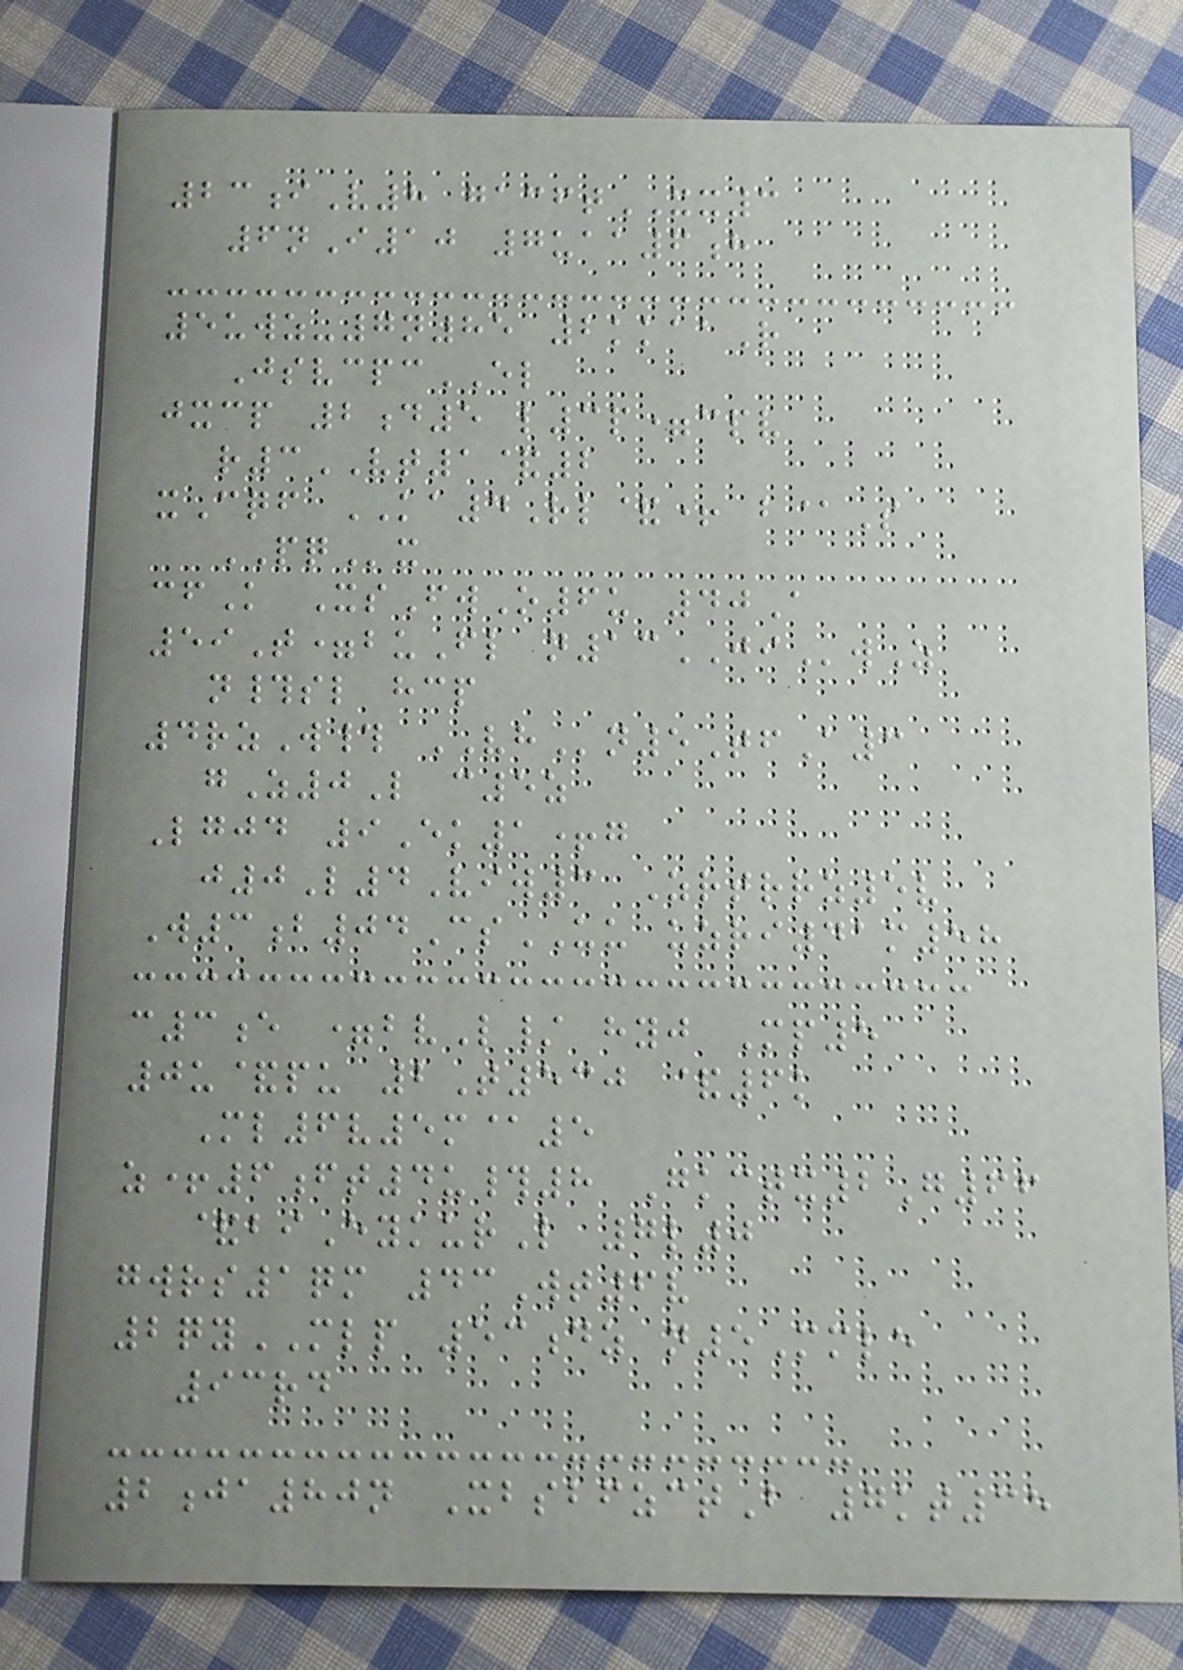23iV8 gacftXX3
6nI10 7uaa6h
5uwz-7n85 2kkaaR
JsvcpcEL
jxcp 2d5 l3p=cpv
r3VT1&2
xCqf KA4Rl&+ b@S
PQx
cfK XsFwO6u 40A
59T=buFl n13JIwZ
n#sl hcp
4rzW# VHn5TfA3
gZ0L c5z
Lgjd 9Ek1+g
j0L4Viw3 Zrtrrz5v
W3b04CsUU uzri41m58
c3e =bvL/ hyj Mp5
0u&pu 2T530 &6k
Ml6v5m@5
z+6ft4u#8 Gkctx2G66
&biEykurL 7l0
gwrs1qm 43Wt6v
2qyMLP 53dz n5Mmle
93rd
2ja80n XbsbfzctB 7kt35
